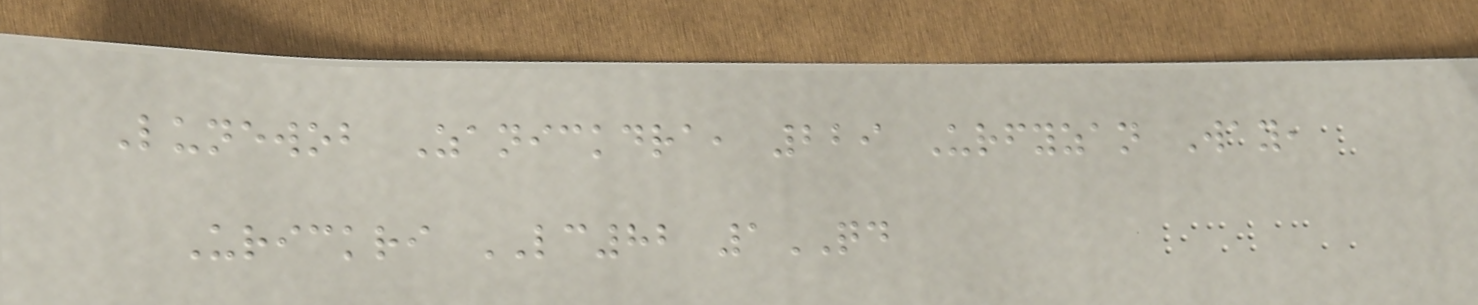Lunewob Zanickdra, 229 Urfyzan Way,
Urickri LC82 1QD
